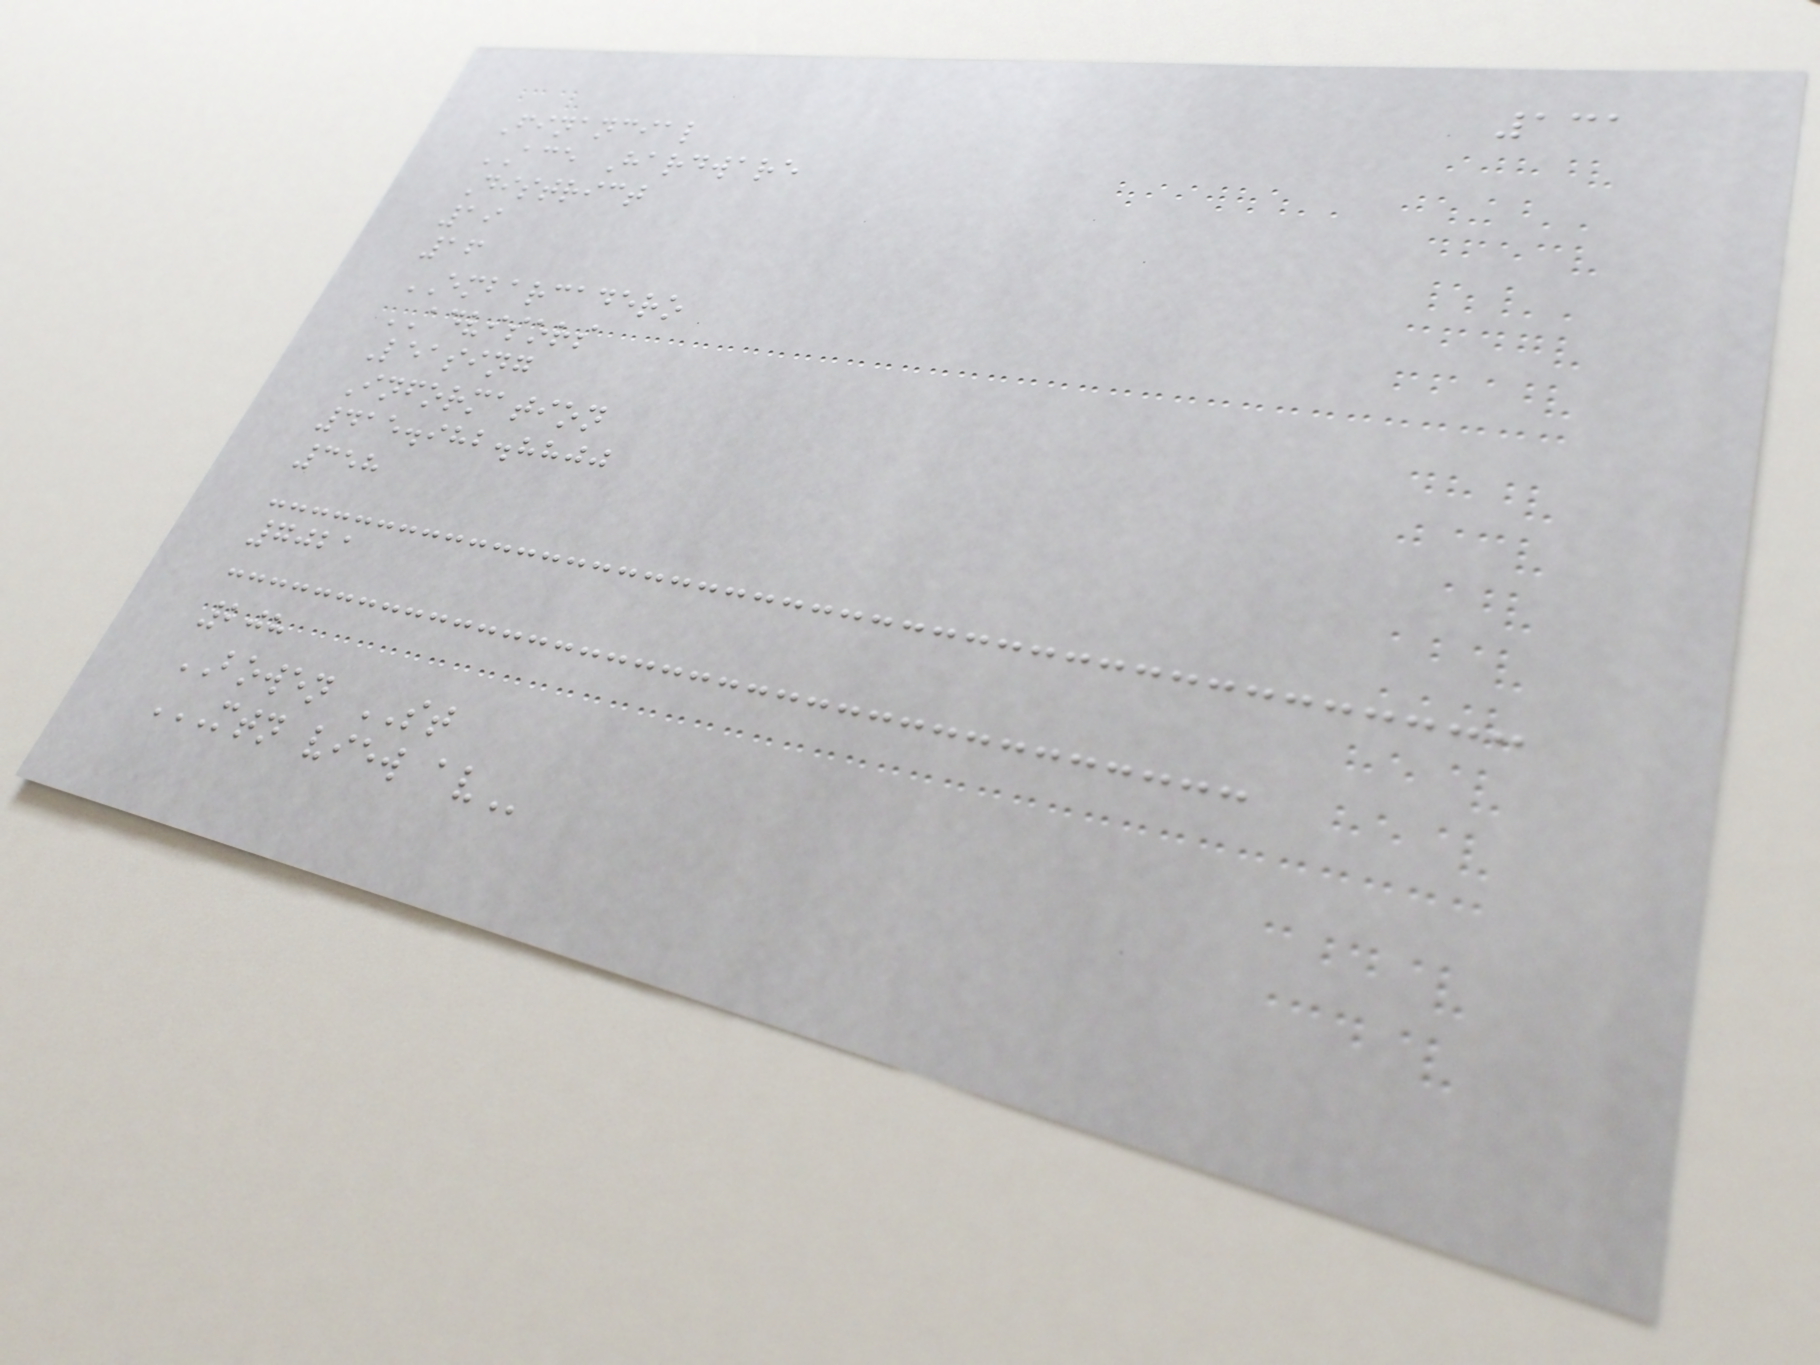131
Financial
ACE Hardware
District
19
16
EMBARCADERO
ADVISORS
Leasing
Information
415.982.8800
358
7021
208
BOWEN ST
MTN VIEW AV
